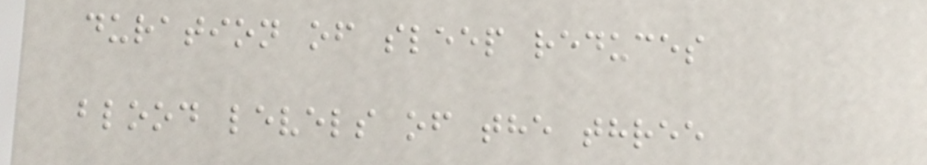duration of sleep reduces
blood levels of the three
